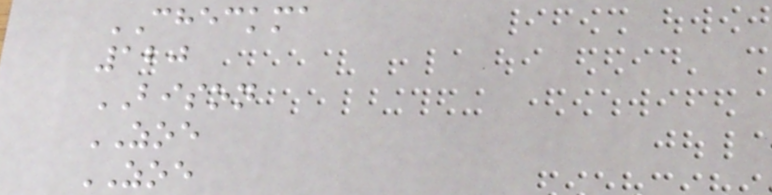CHECKMA
120
BISON
ZOE
ZOE
